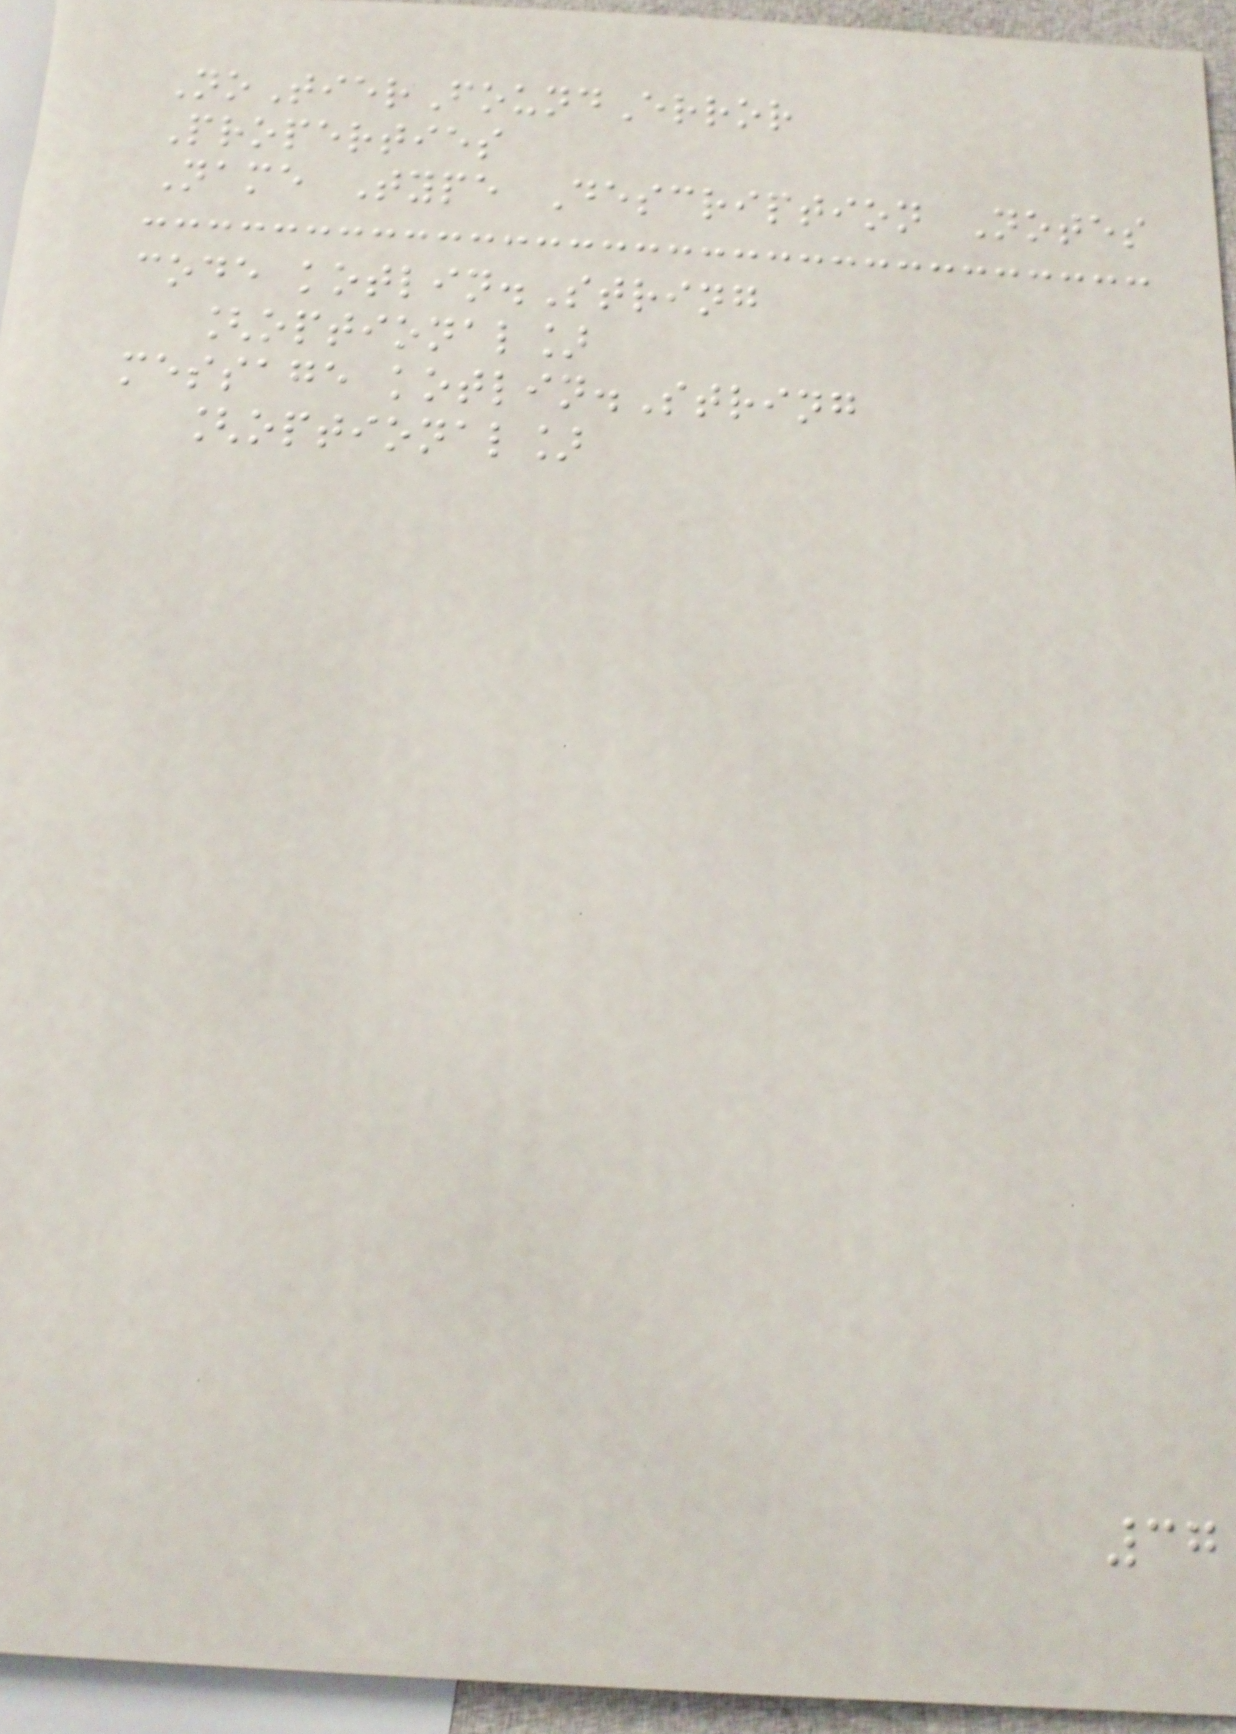NoTierFoundError
Properties
Name Type Description Notes
code kotlin.String
[optional]
message kotlin.String
[optional]
37
